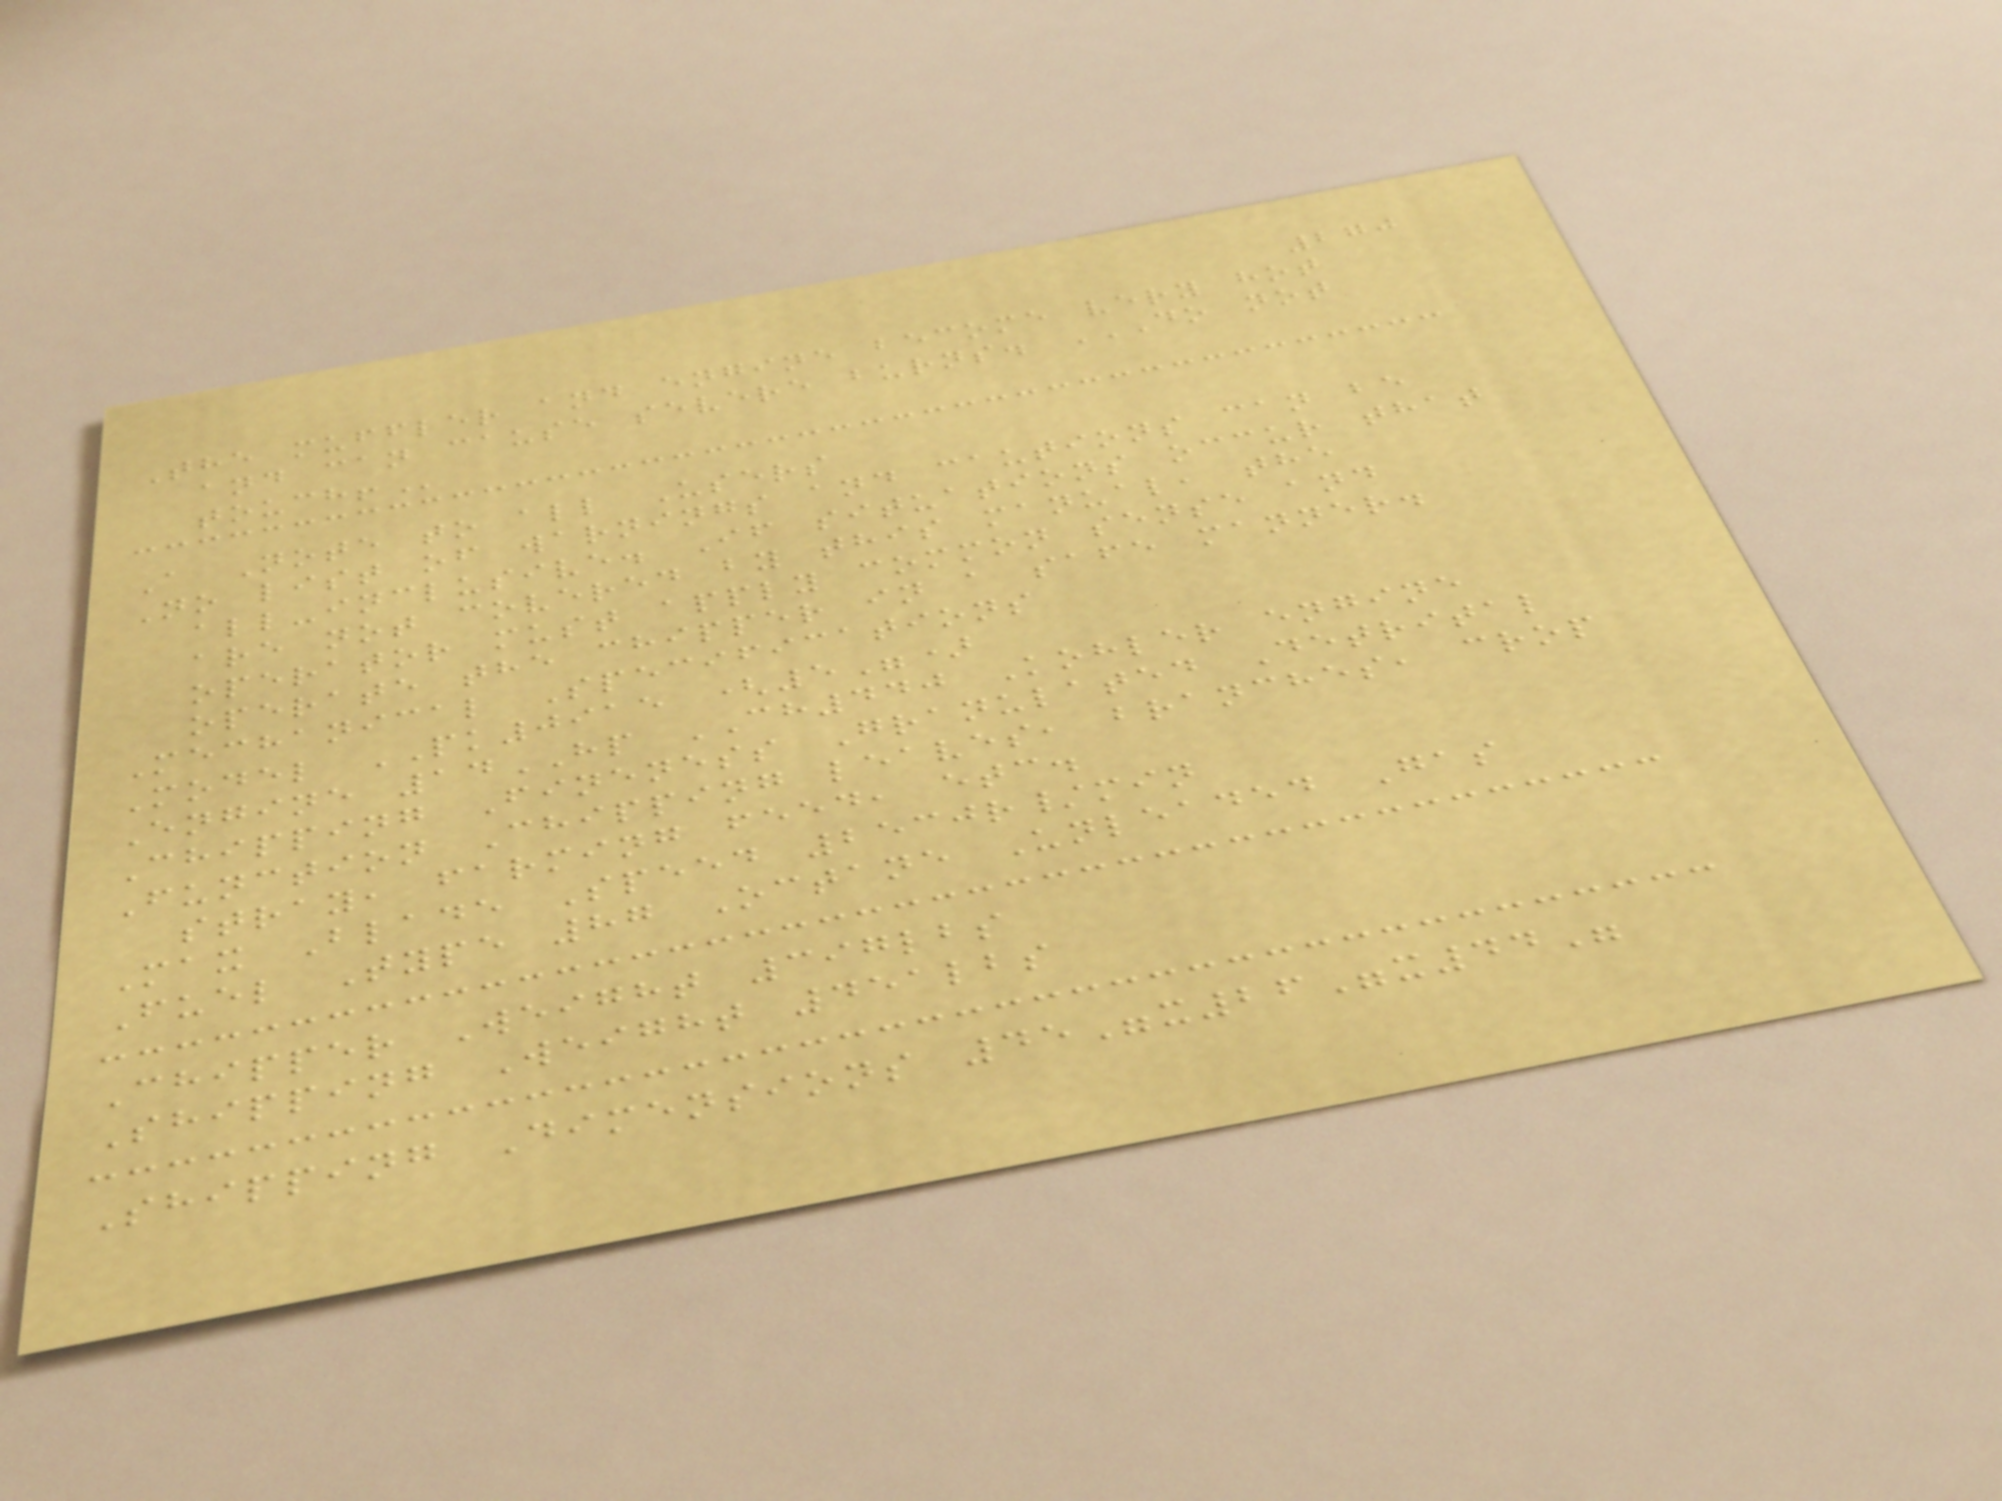270
The muffler and engine become very hot
and can cause severe burns. DO NOT
TOUCH!
A Note to all Users
No list of warnings and cautions can be
all-inclusive. If situations occur that
are not covered by this manual, the
operator must apply common sense and
operate the chipper in a safe manner.
Mechanical Specifications
Model PK0915 (5")
Engine 14HP CH440 Kohler engine
Chipping Fineness Granulated Detrital
Function Chipping leaves, branches, crop
stray, farming feed, etc.
Max Blade Speed 2530r/min
Fuel Type 87 Octane Unleaded Gas
Chipper Weight 397lbs
Shipping Weight 451lbs
Shipping Dimensions 45"x26"x44"
